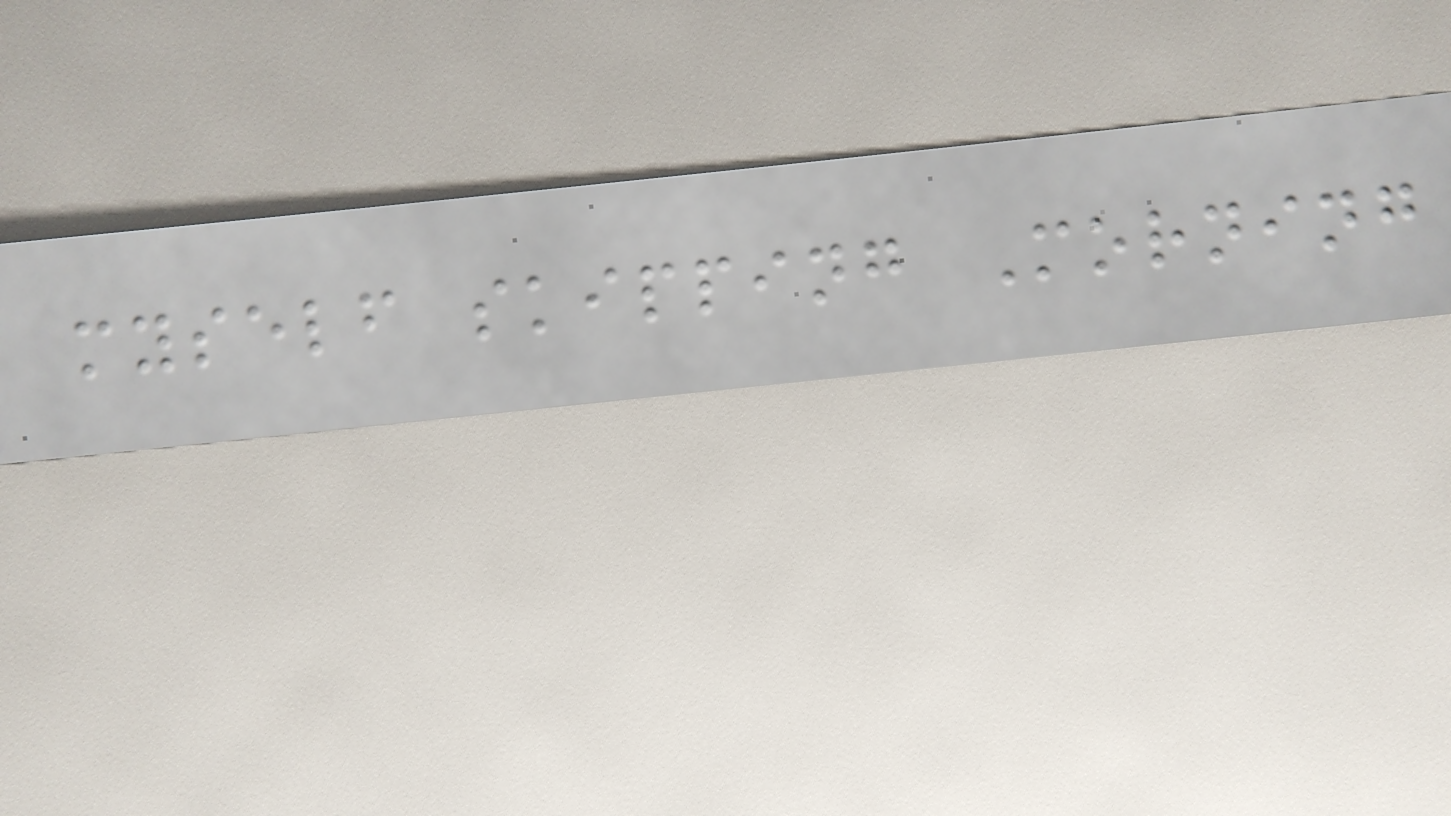myself skipping Morning
